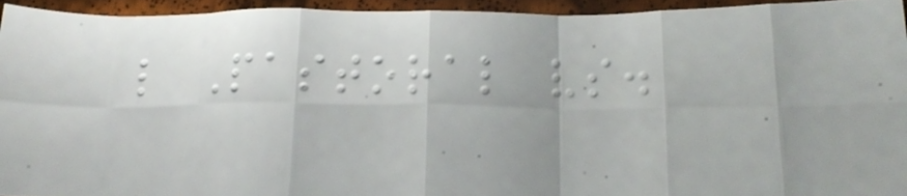l Pastoral vs.
